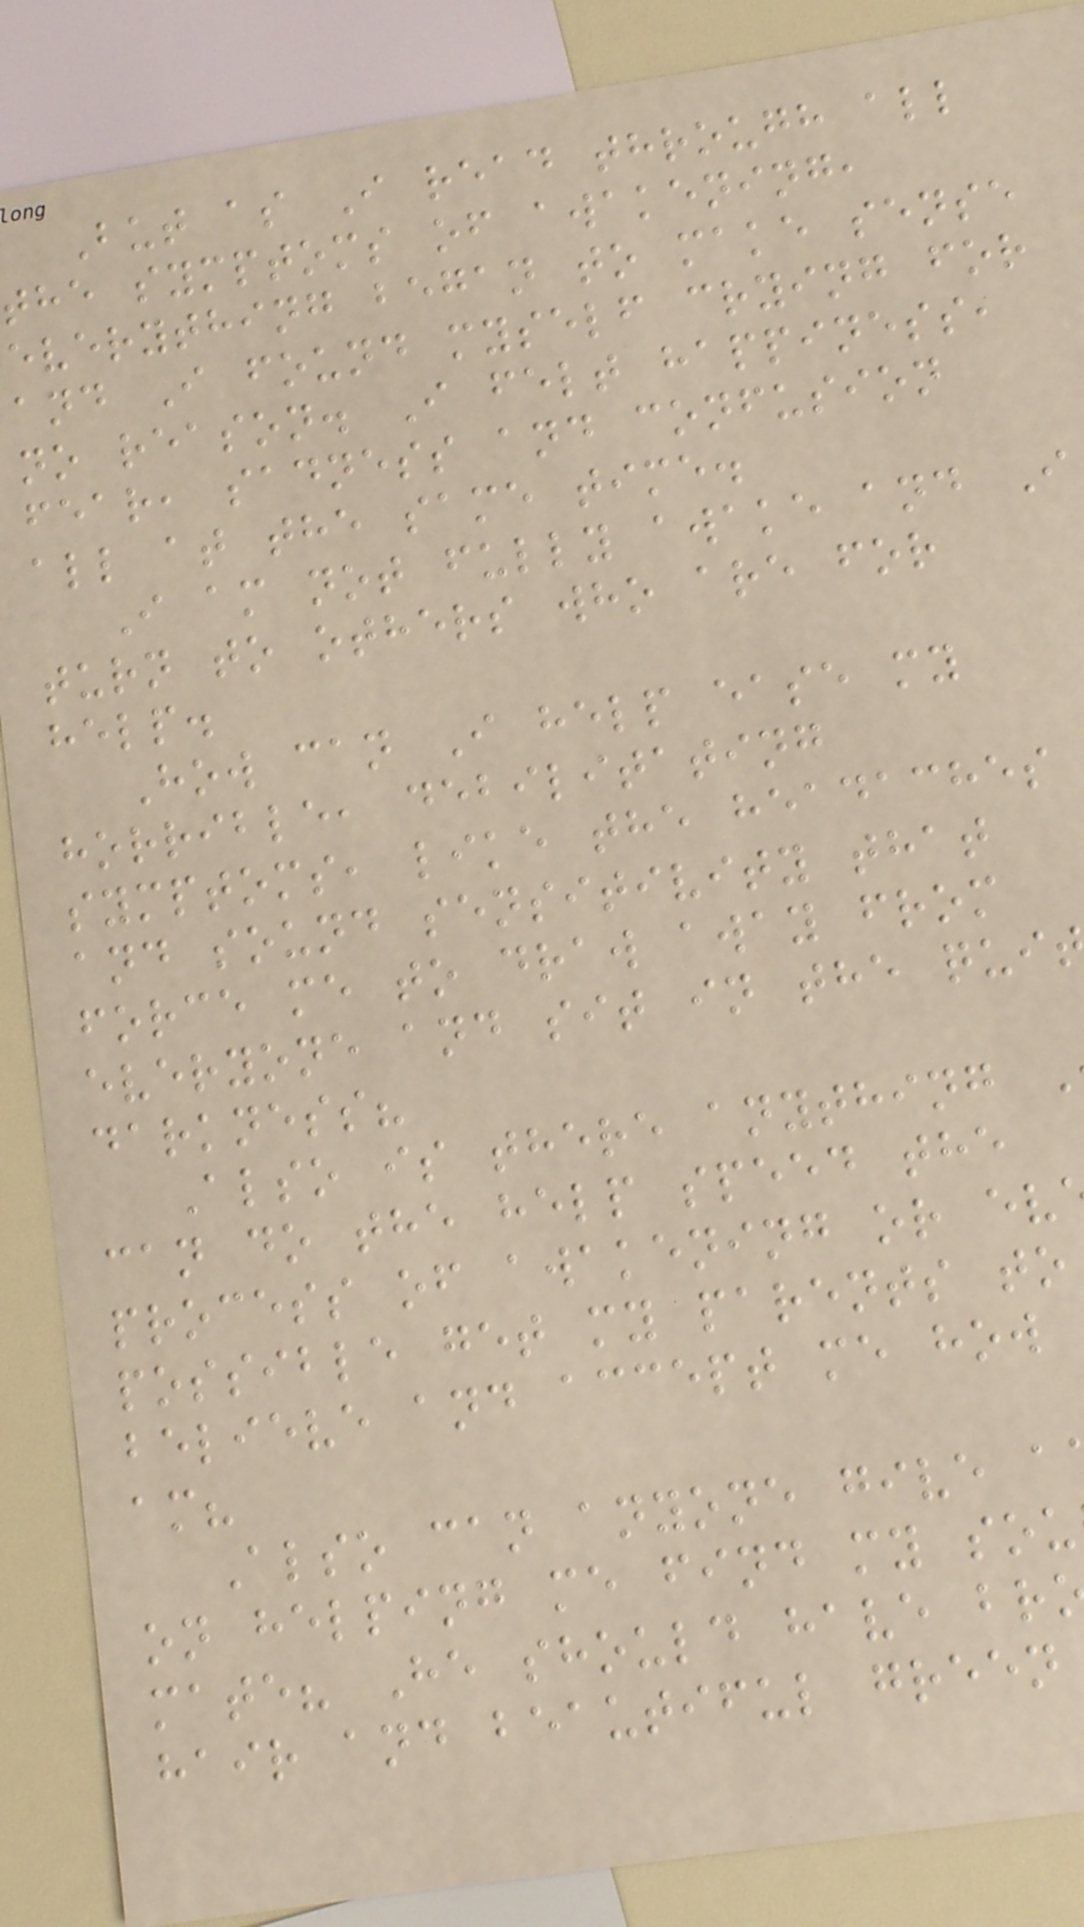But as I read through all
the symptoms of awakening,
everything began to make sense
and I found myself crying for
no reason. I felt happiness,
fear, sadness and confusion
all at the same time.
I am not fully awake and I
turn to others who are for
help.
How can I help ease my
horrible, debilitating
symptoms, like the headaches
and sound sensitivity that
force me to draw away from
everyone and sit in the qui
darkness?
Also is there anything
can do the help speed the
process of awakening or ev
possible get my parents to
believe and accept me how
am?
Also can anyone give a
on helping me find my sou
mate? He should have br
hair and beautiful green
